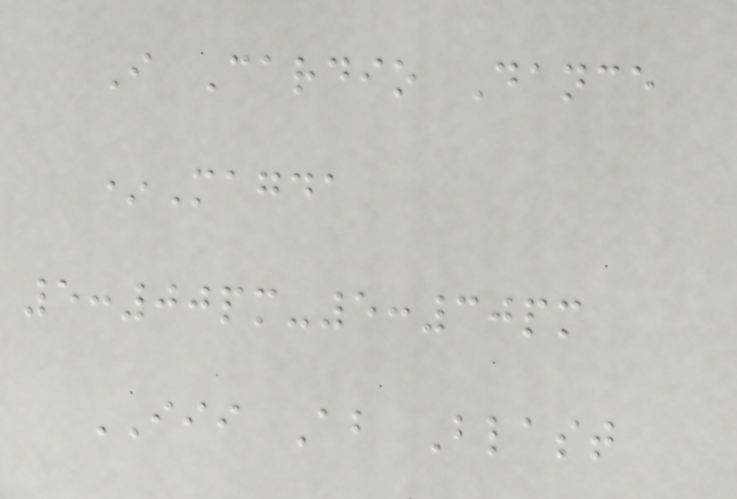I Cardio Dance
*Magda
5:00pm-5:30pm
III Ab Blast
